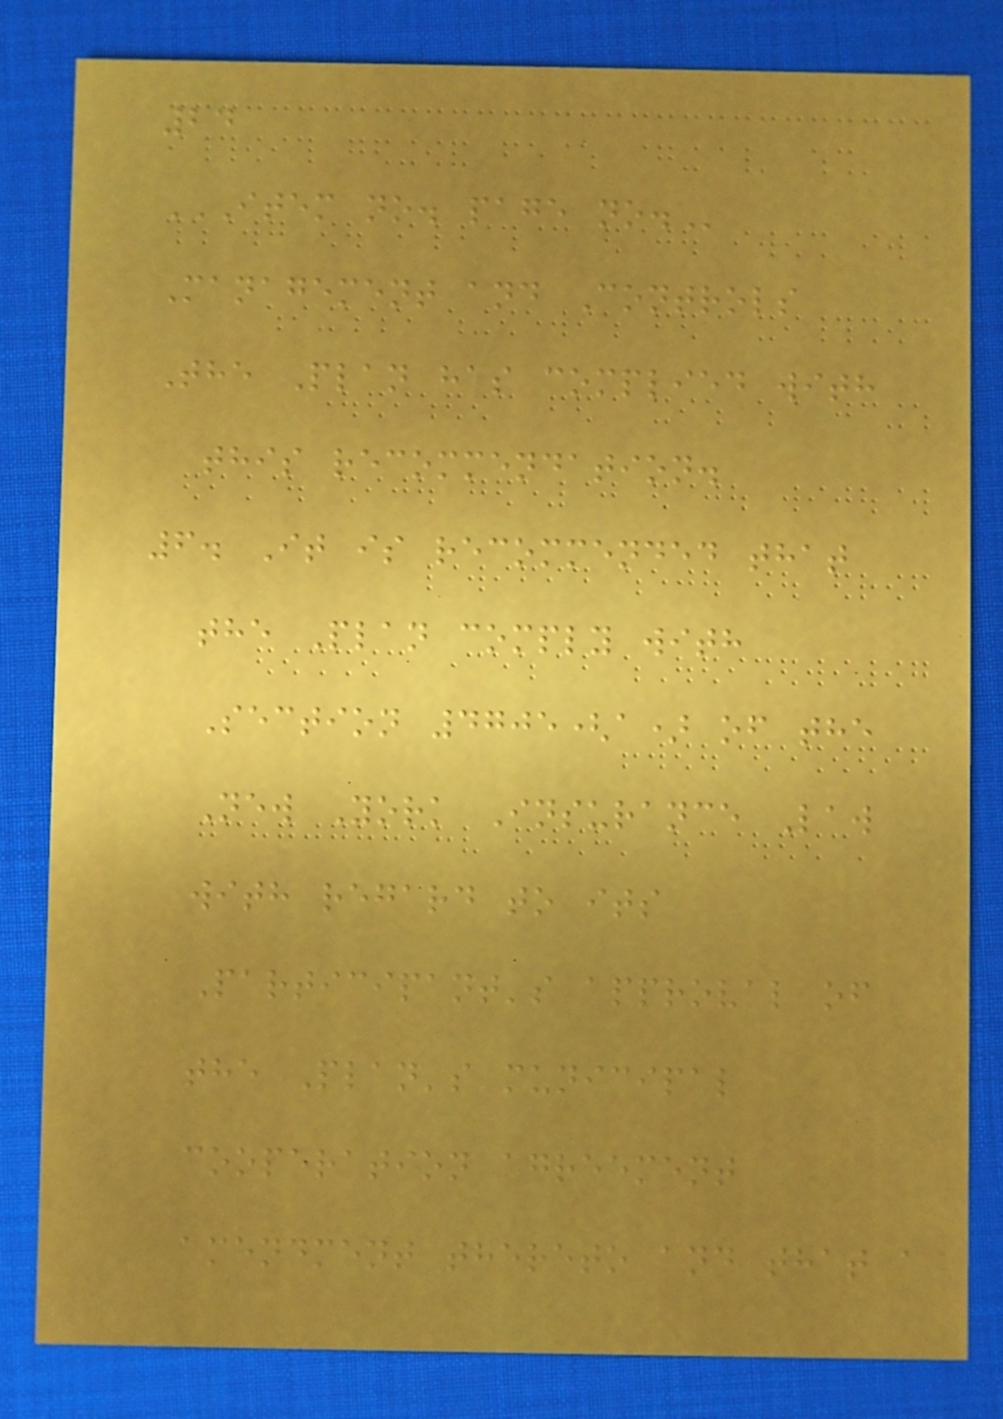24
ITEM NO. PAGE NO.
Management and Controls
The Plan has complied with
this recommendation.
6. It is recommended that
the Plan comply with
Section 4705(a) of the
New York Insurance Law
with regard to its
Participant's approval of
the Plan's municipal
cooperation agreement
amendment thereto and that a
